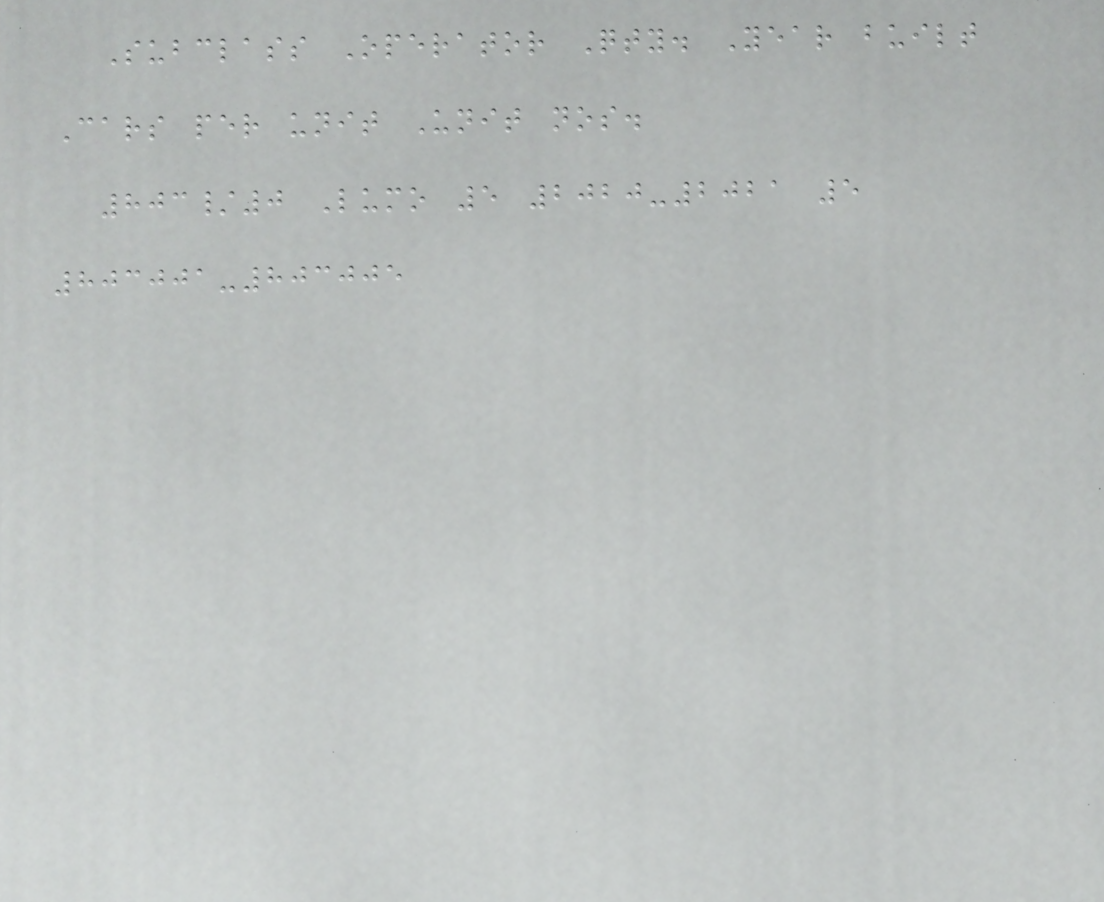Subclass Operator Qty. Year built
Cars per unit Unit nos.
803/0 Lumo 5 2020-2021 5
803001-803005
